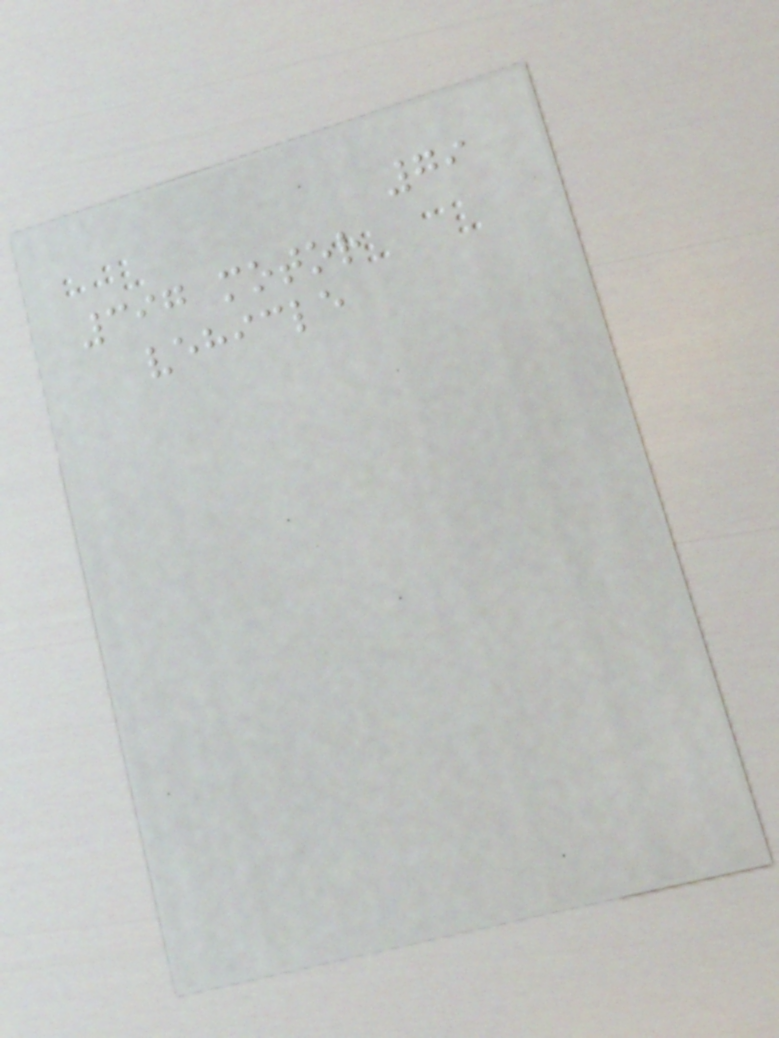79
397 motor
vehicle
